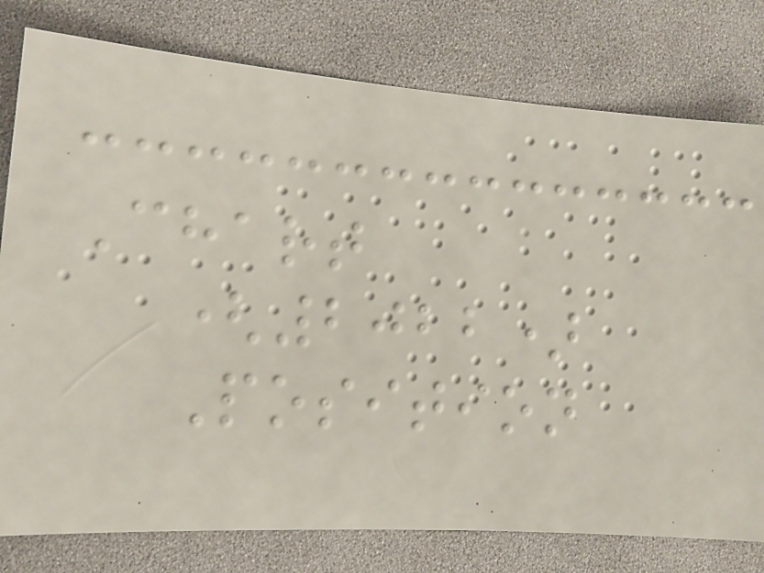Chart
(2022)
Position
